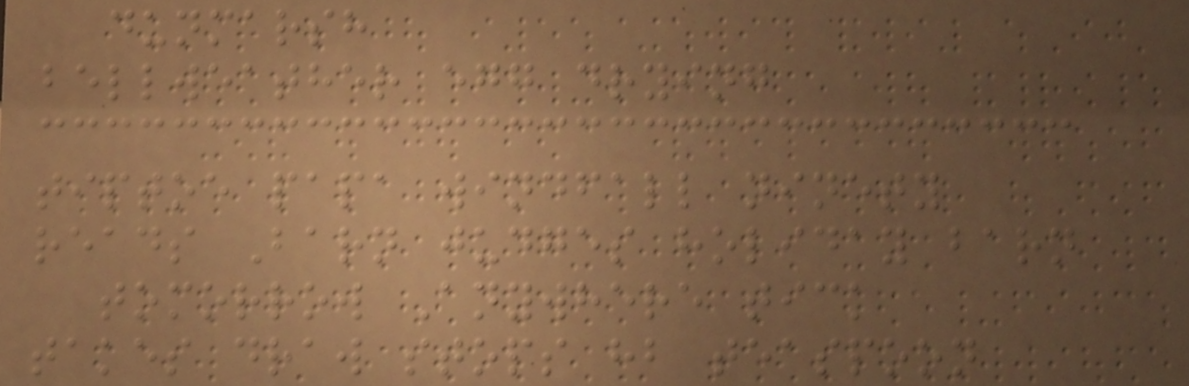dunmarsh
bellweather egg drying
tiptoe papa windfall ninety
reads Barn judges holiday barn
tomorrow Anywhere tick
takes draw stops hb teaspoon
